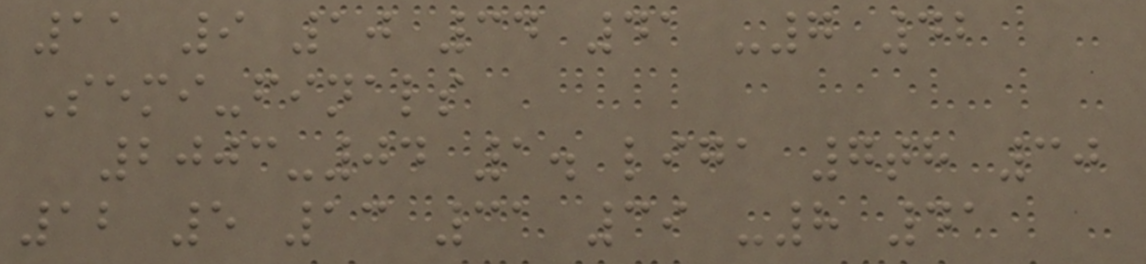11 9 10 34 41 -7 42
Semi-finals
2003-04 1. liga 7th 30
12 5 13 31 39 -8 41
